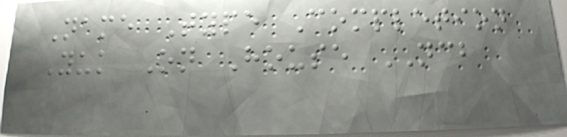Name Type Completion
Yuk On House NCB
